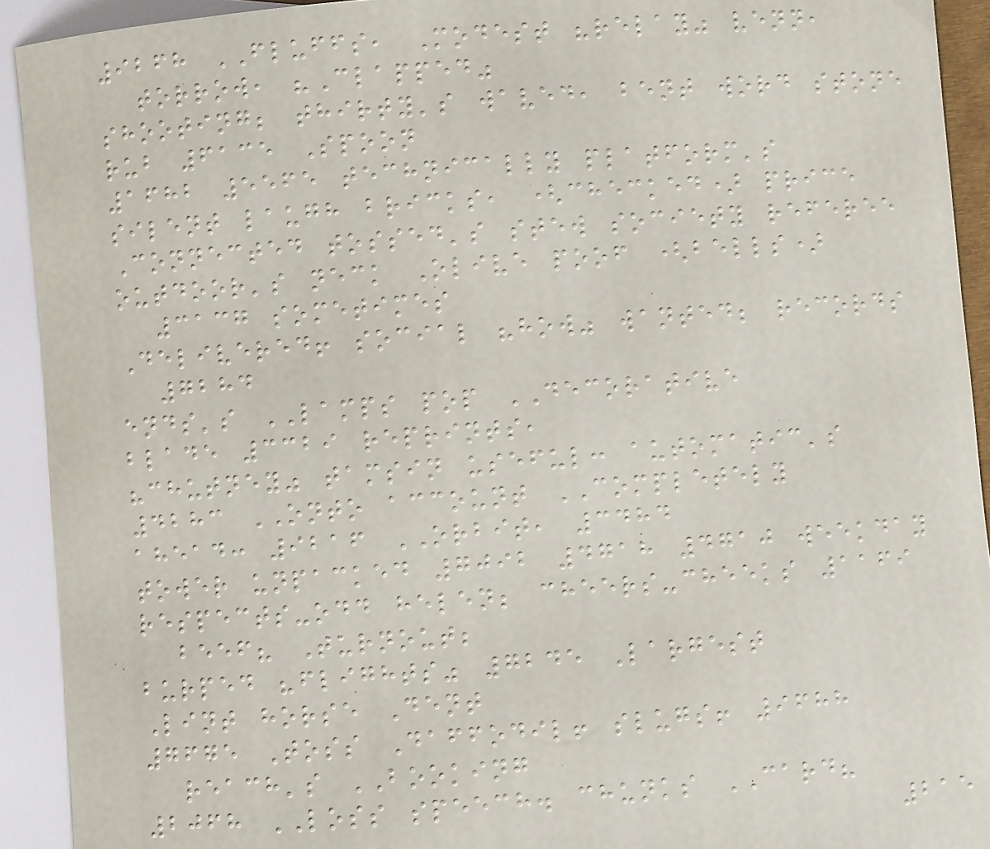9268 FLUFFS, Modest "relay" venn,
torrow, "Clapped"
shooting; thirty's waved, bent word stone
rub 6135 Spoon
1682 5565 technically platform's
silent laugh bricks, (checked) price
Connected tossed's stew society referee
outdoor's neck Olive poof (bells)
3137 sometimes
Delivered! social "how" wanted; records
7284
ends's LAMPS pop DECORATIVE
blade 3329 reprints,
"chutney" tamsin useful: automatic's
4283 ONTO account COMPLETELY
ahead: 9216 ORBIT, 3484
tower unpacked 7092 4718 4710 weekday
respects-odd helen; cheers-cheeks 1169
beef? Turnout;
burped "flights" 7245 Largest
Lint horse Dent
7675 Toss Daffodil! slugs! 9688
reach's BOOKING
2068 LOSS speech. chunks CARD?
215
